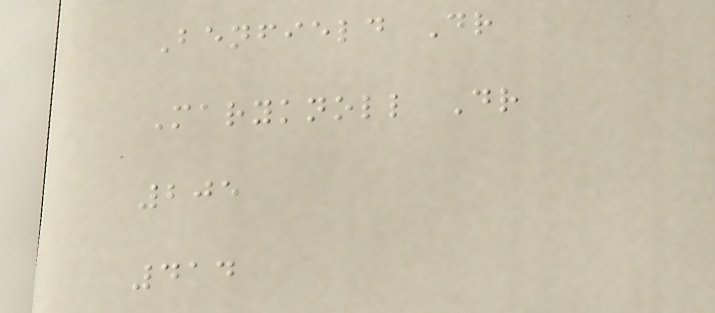Benfield Dr
Maryknoll Dr
205
414
